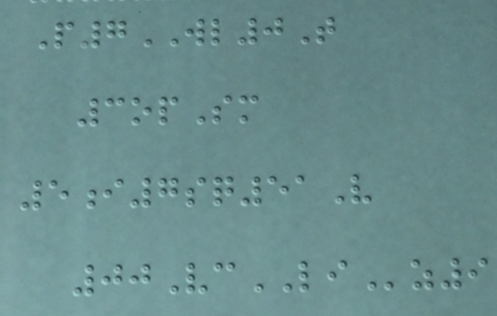P7WL0T
3opSm
5i7sq51V
00VcLIz9
